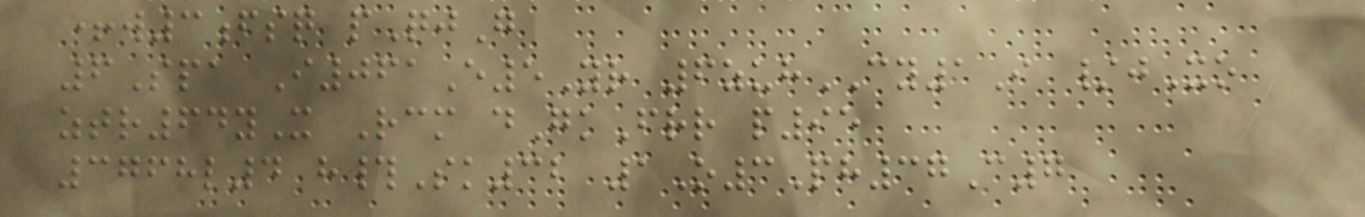+w3fsq pQjG
6Spa I061E5Yr 6zuhCY1I /jXo
ztr64yX Rcm dGkFrr p95
3768l4 h#Sk32 1O3Ph37C7
